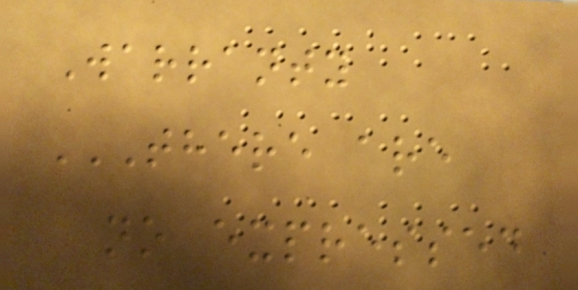Warranty
THERE ARE
NO EXPRESSED
